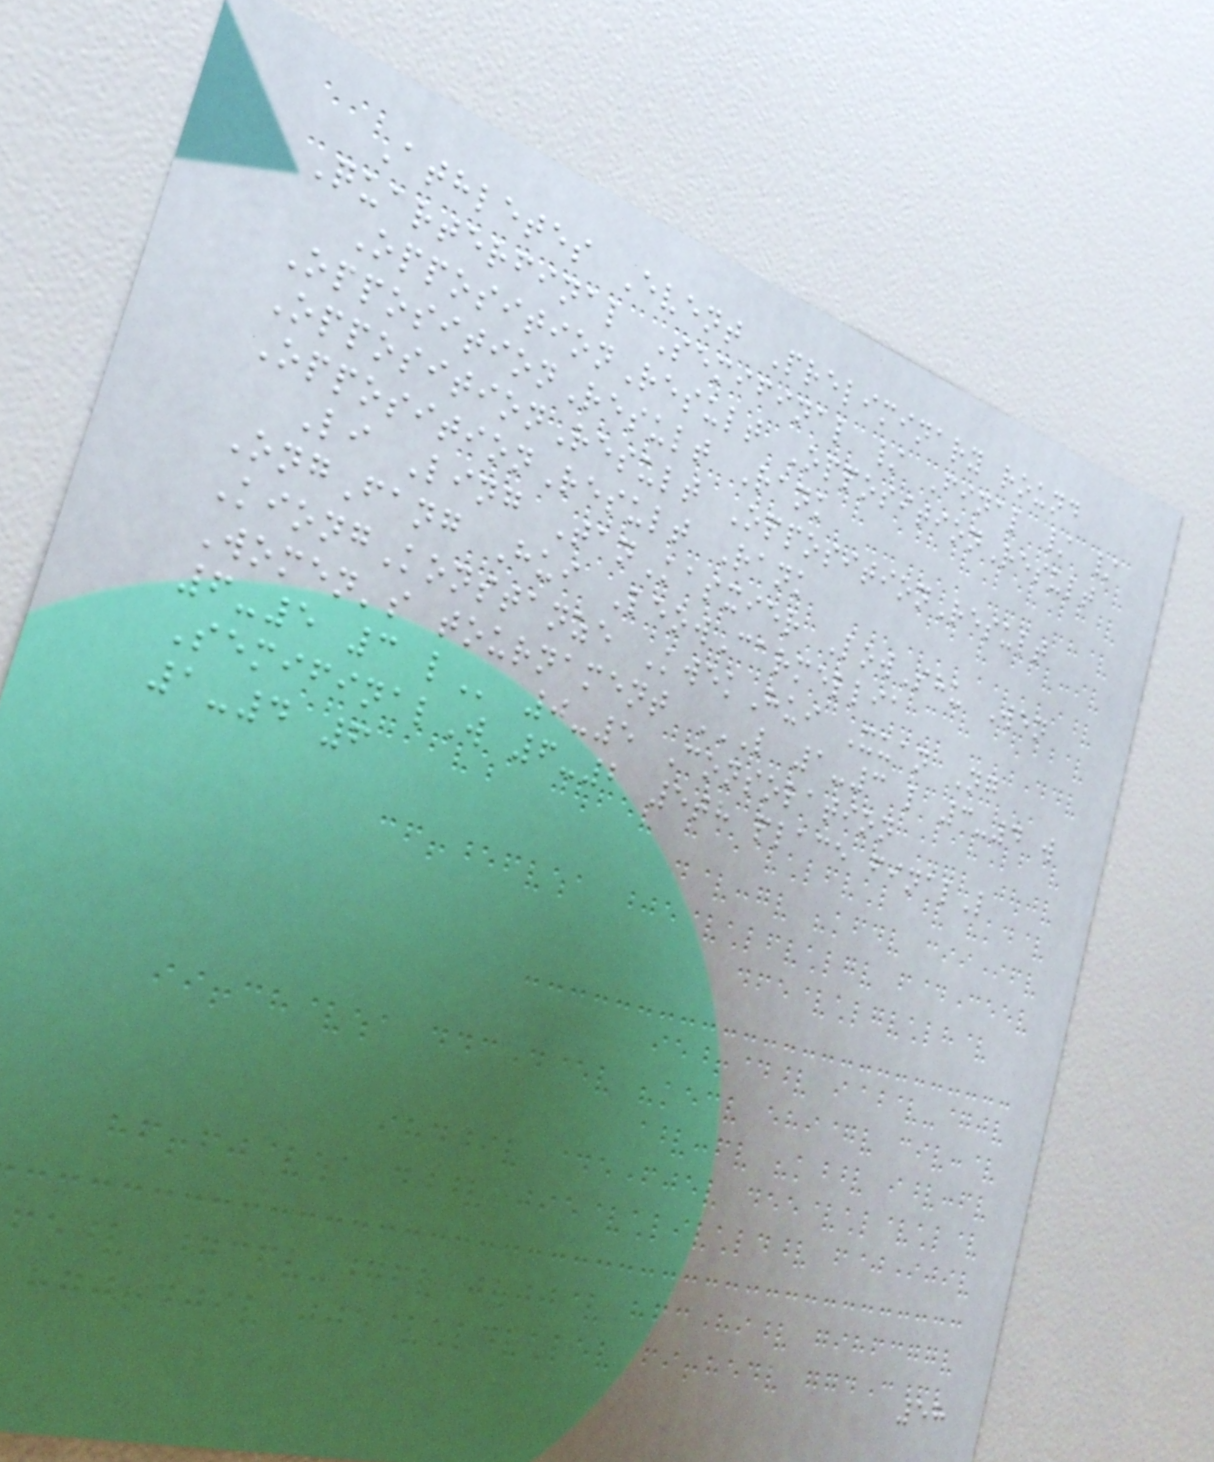Athletes Event Preliminary round
Quarterfinal Semifinal / Final / /
OppositionResult OppositionResult
OppositionResult Rank
OppositionResult OppositionResult
OppositionResult Rank
Li Ling TanKasxier LowShu Wen
OngFang Hui LeowCarmellia
KiongKonstanze KwekHui Xuan Ng
Women's tournament L 1-3 L 3-4 W
6-5 3 L 0-5 Consolation
SemifinalW 6-2 5th place finalL
1-4 6
58
